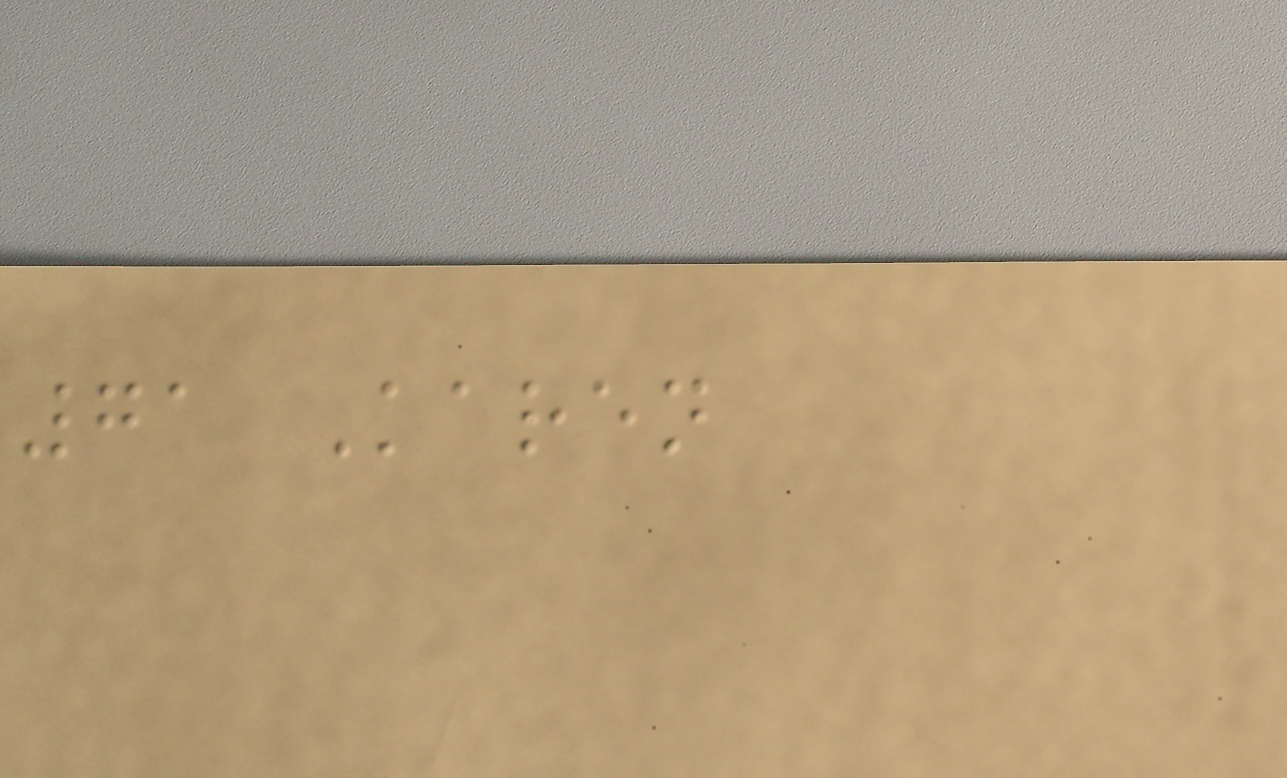71 Karen
